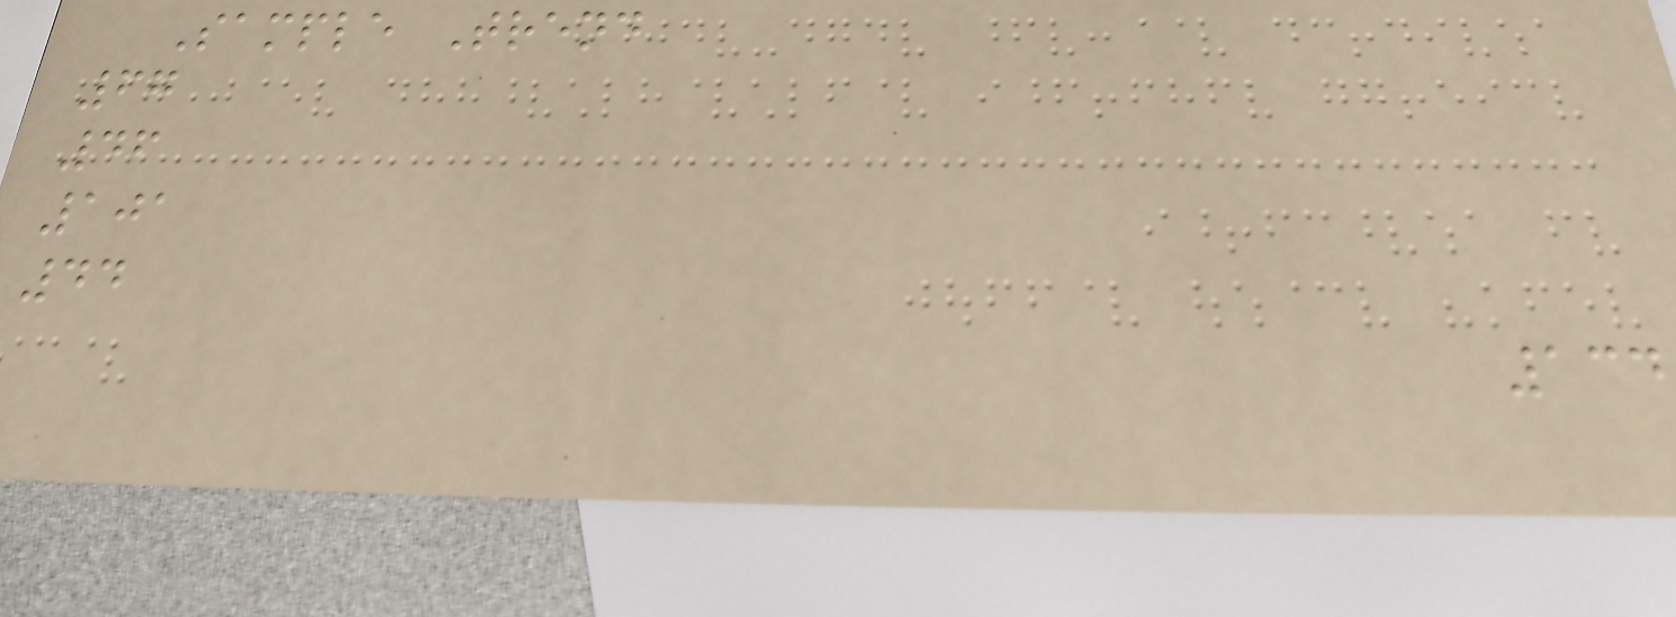Sample Trend
67
46
101
44
134
